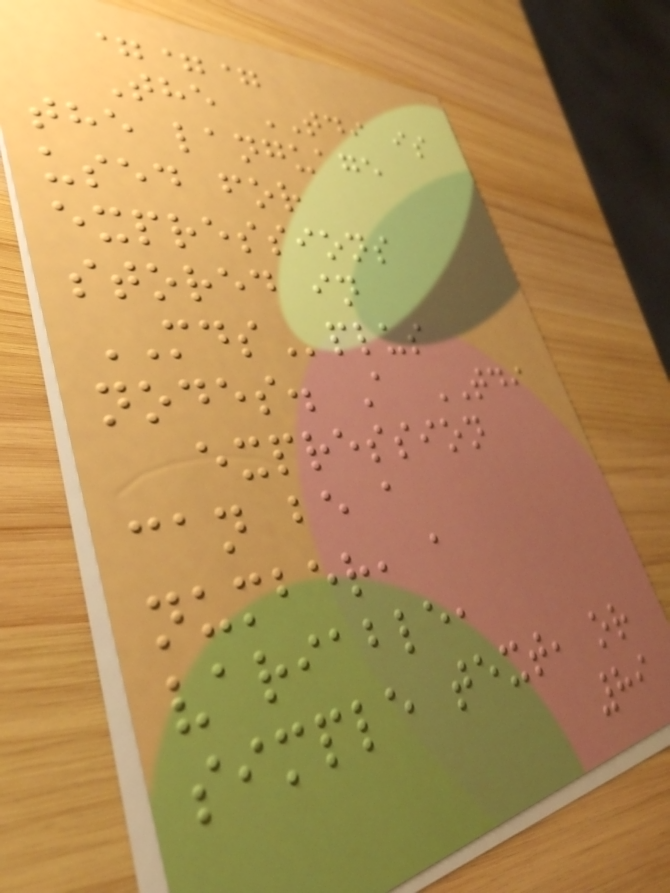===
The TDI is
the language
used for
expressions
stored in
MDSplus
nodes. A TDI
expression
can be a
number, a
variable,
simple text, or
89
